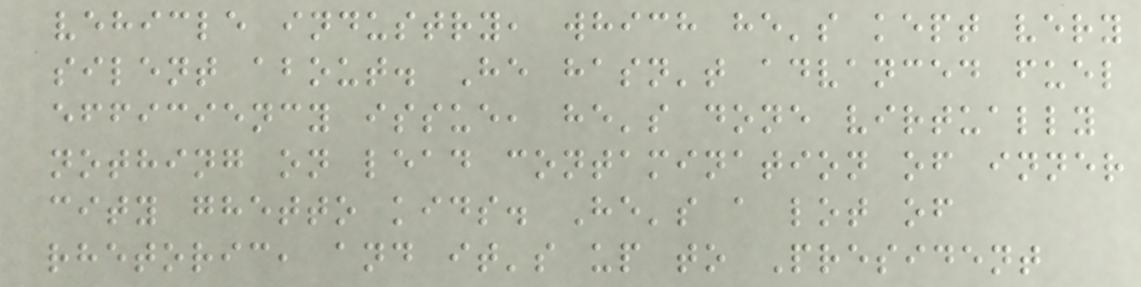vehicle industry, which he's kept very
silent about. He hasn't advanced fuel
efficiency issue, he's done virtually
nothing on lead contamination of inner
city ghetto kids. He's a lot of
rhetoric, and it's up to President
